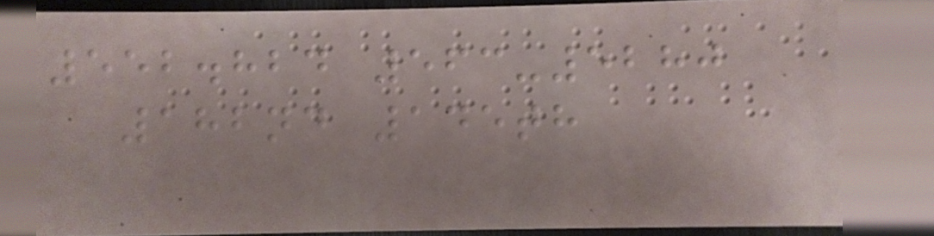552.824 563-5280
182nd 145th
